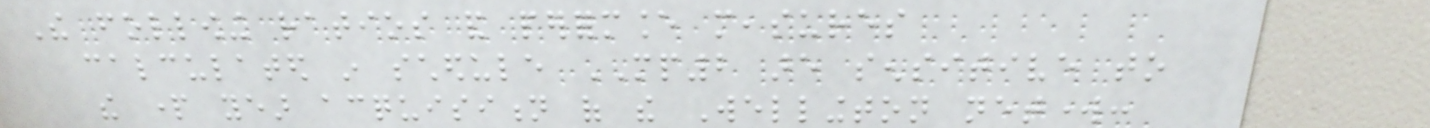The following ratios and performance measures
calculated in schedule MP2 are sensitive to
the part year acquisition of the Wellington network:
